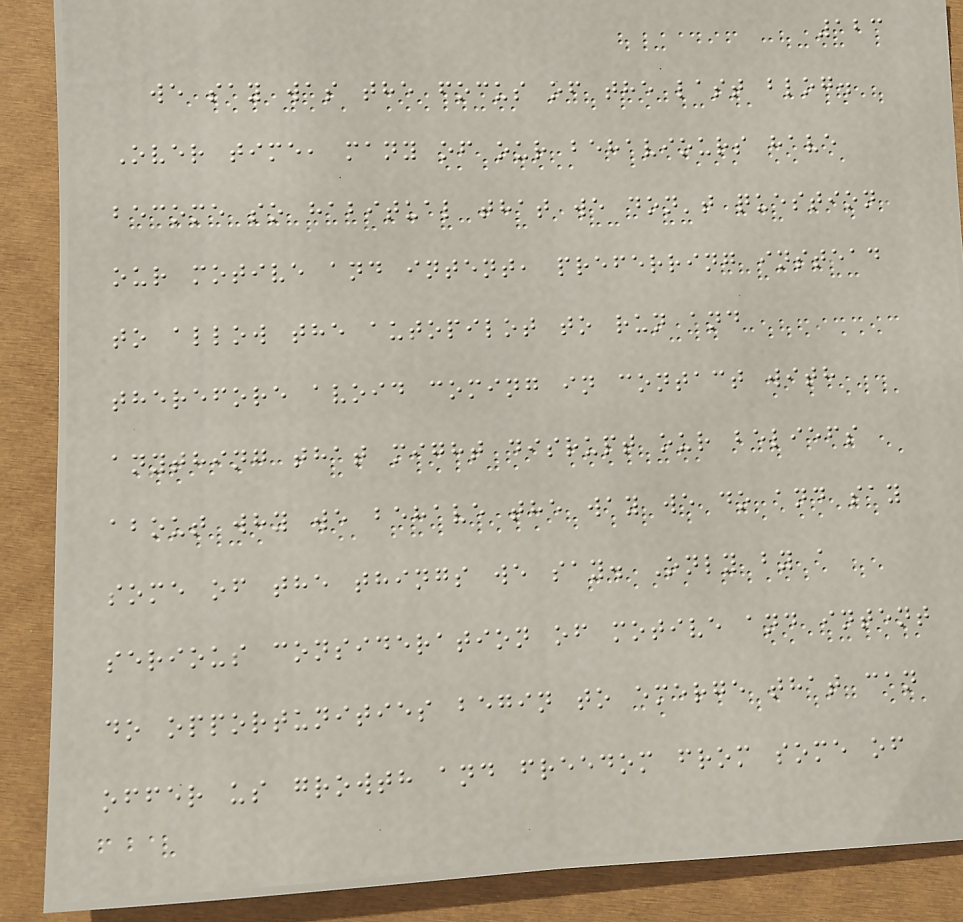123
we say was the focus of the last blog.
Over time, many of our behaviours have
become so habitual that we don't question
our motive and intent, preferring instead
to allow the autopilot to run and
therefore avoid coming in contact with
anything that might disrupt our beliefs
about why we behave the way we do and say
some of the things we say. Only by a
serious consideration of motive and intent
do opportunities begin to emerge that can
offer us growth and freedom from some of
